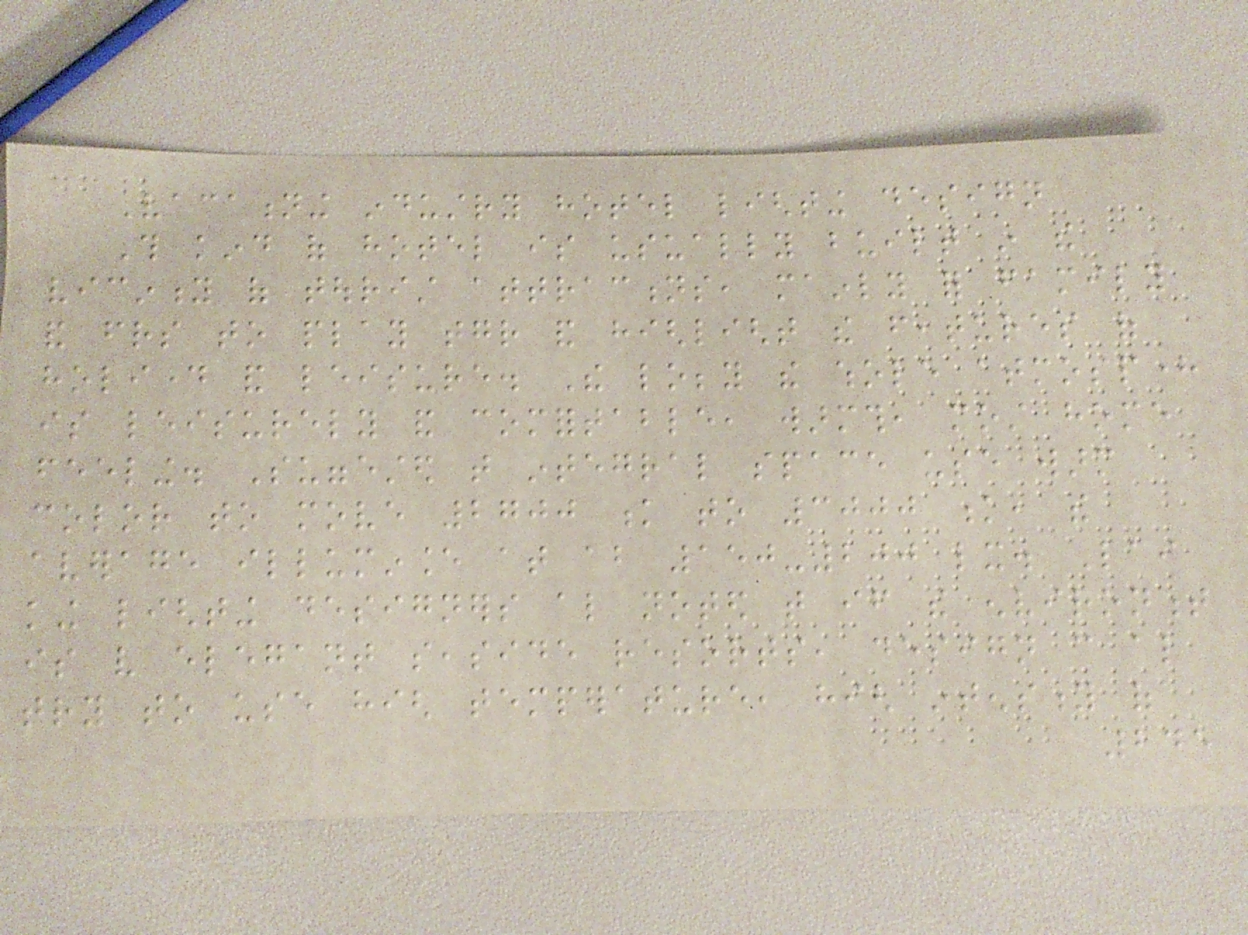Vacationing industry hotel lighting design
This kind of hotel is usually built in the
vicinity of tourist attractions, mainly for family
and friends to play together and highlight the features of
holiday and leisure. The lobby the whole atmosphere
is leisurely and comfortable, warmth, most home
feeling. Suggested that integral space use warm
color to move 2700 k to 3000 k, the
average illuminance at about 150-200 lx. Lai
king lighting designers also noted that if the environment
is very elegant seaside resorts, design can also
try to use high temperature, high intensity of
245
